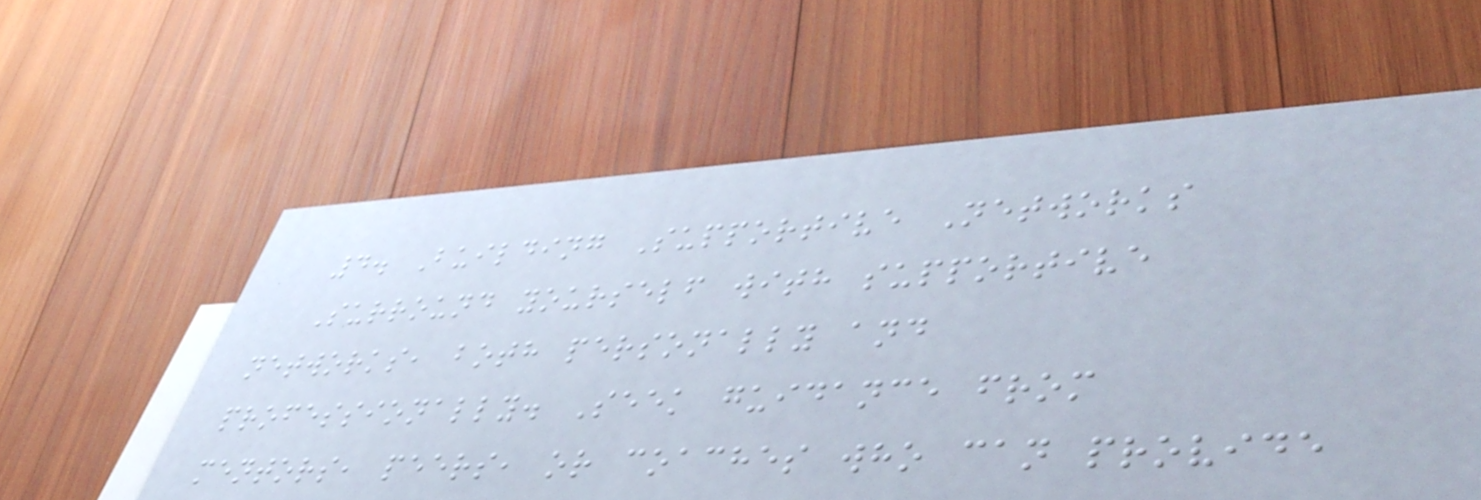4. Building Supportive Networks
Surround yourself with supportive
networks, both personally and
professionally. Seek guidance from
mentors, peers, or coaches who can provide
